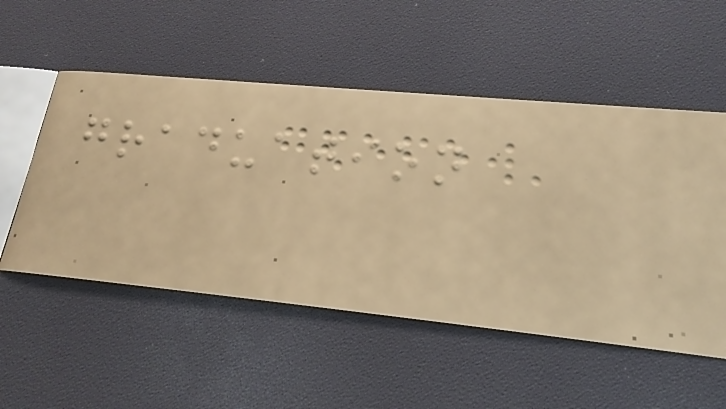graduation
